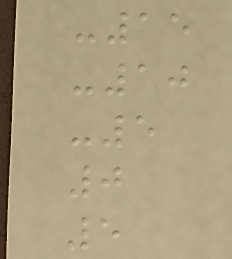-15
-10
-5
0
5
